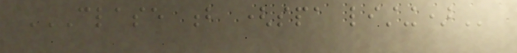CLASE B (SPA LISTING)
